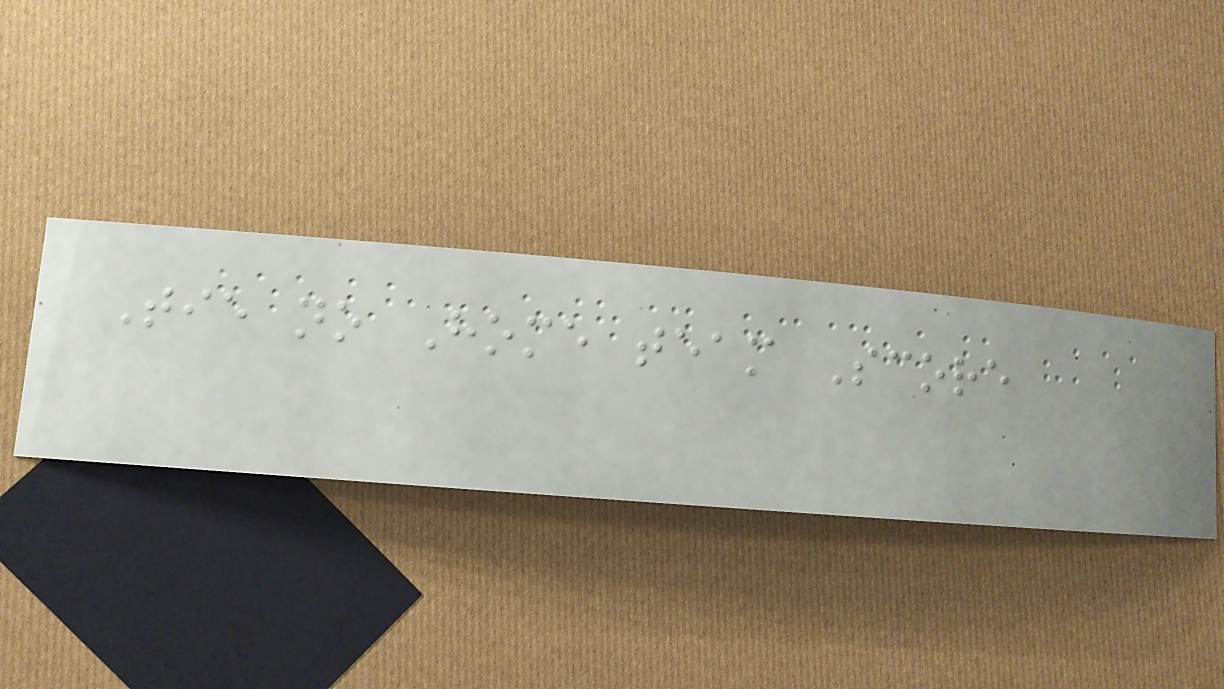Tie no Home team Score
